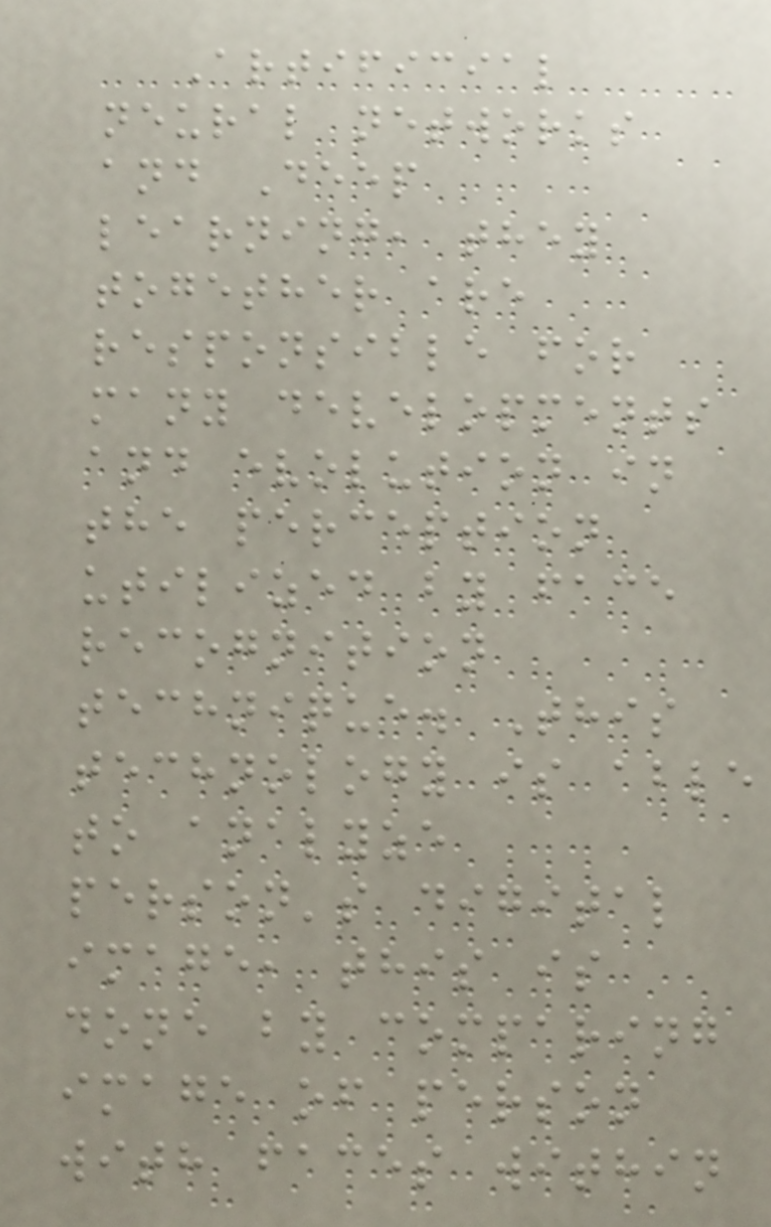Artificial
neural networks
and Deep
learning, they
together are
responsible for
many developments
and evolution in
the perception
utilized by face
recognition
technique. This
technology is able
to analyze
person's digital
image, this is
done by comparing
image of person
with faces within
